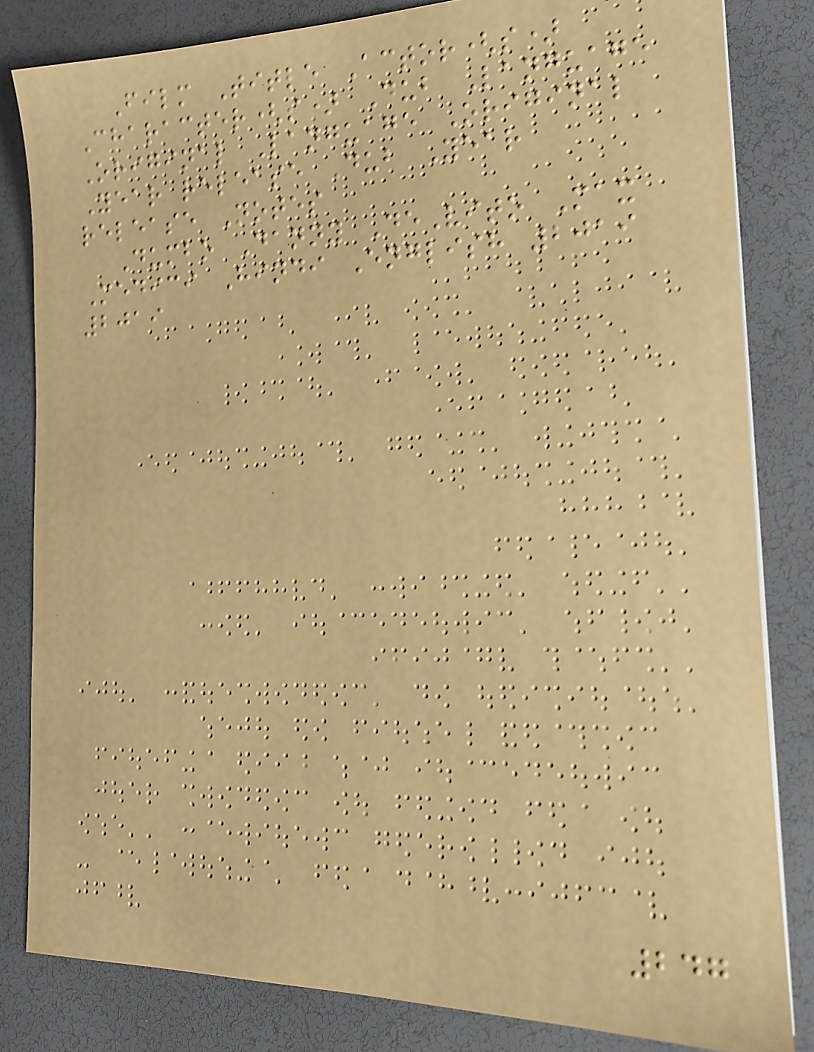Film Title Actor(s)
Character(s) Dub Language
Original Language Original
Year release Dub Year
release Notes
Dumbo Danny DeVito Max
Medici Hindi English 2019
2019
247
